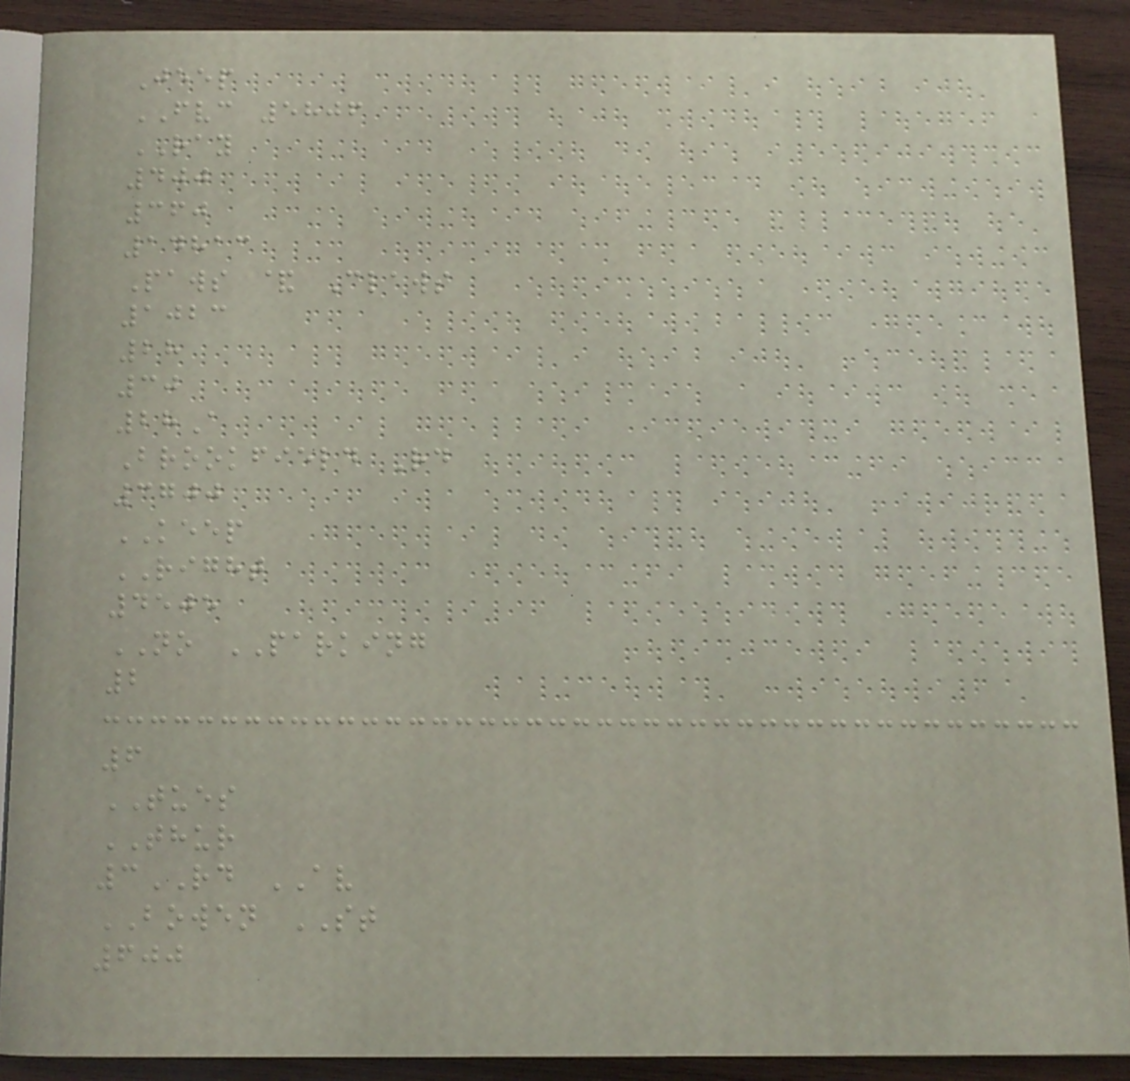Jeep
FVC 5806
RAY
400
360
14813
Paws & Claws
1023
28
30
28A
Brookfield Rd
3700
KEEP
RIGHT
4505
NO PARKING
2
6
TUES
THUR
3RD AV
BOWEN ST
600
